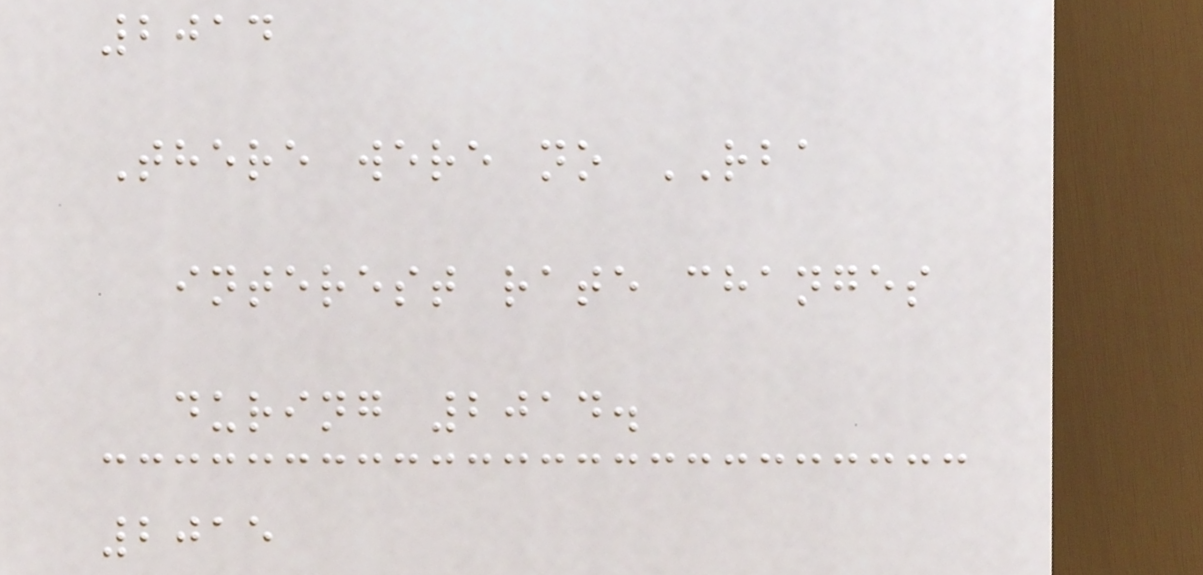2014
There were no RBA
interest rate changes
during 2014.
2015
